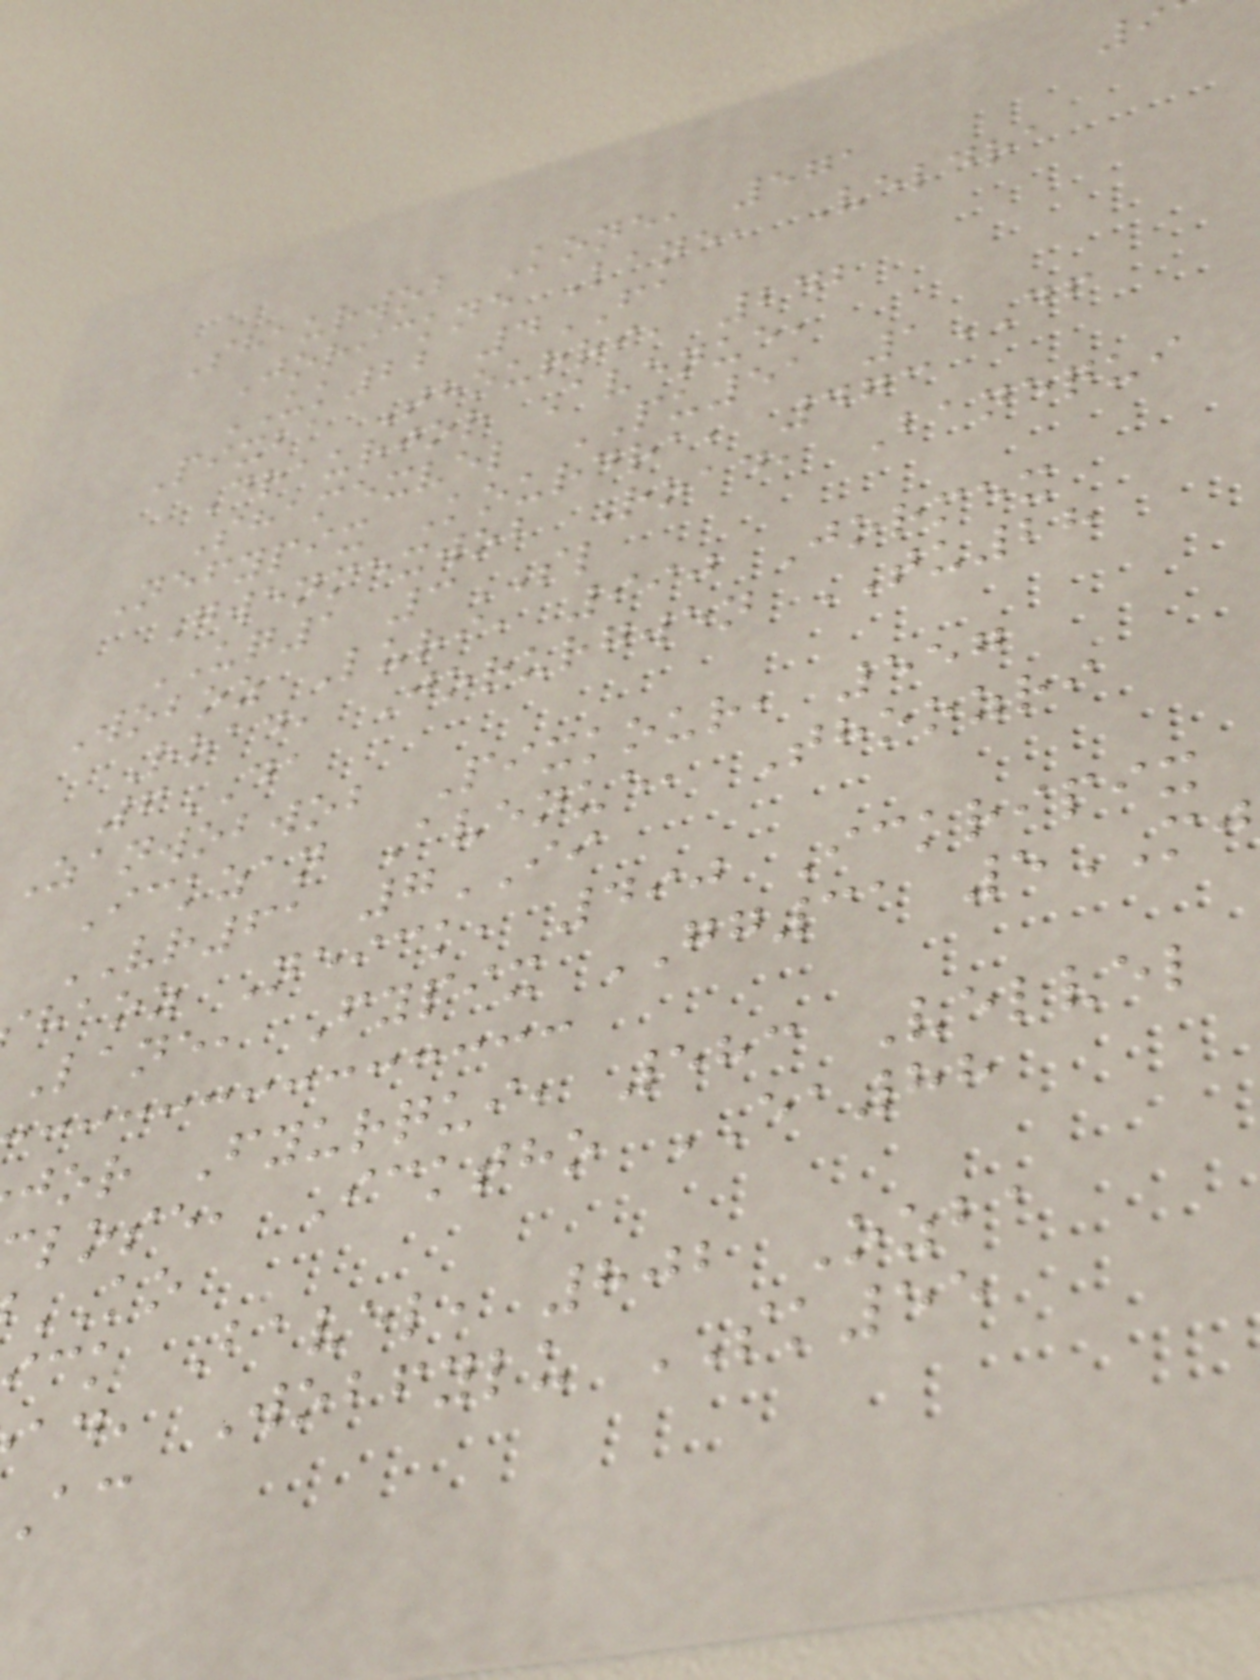Shaurwob Kone, 571
Jorickne Lane, Veldra
UK22 4FA
Pixba Thourri, 242
Draurjor Avenue,
Shamexvel PU51 1DF
Nefypix Kourdra, 473
Gwenmexwob Road, Banequi
UQ1 3SL
Woboz Luri, 990 Jormex
Road, Jorurgwen TU28
6DA
Zanwobwob Pixkour, 557
Ickzan Avenue, Thoozri
VR61 7II
haoz Neick, 490 Ickripix
Lane, Fypix GG31 5MJ
jor Fyurqui, 583 Velvel
lose, Icktho EA88
KO
ck Bavel, 802 Ozba
ad, Wobfylu SK55
